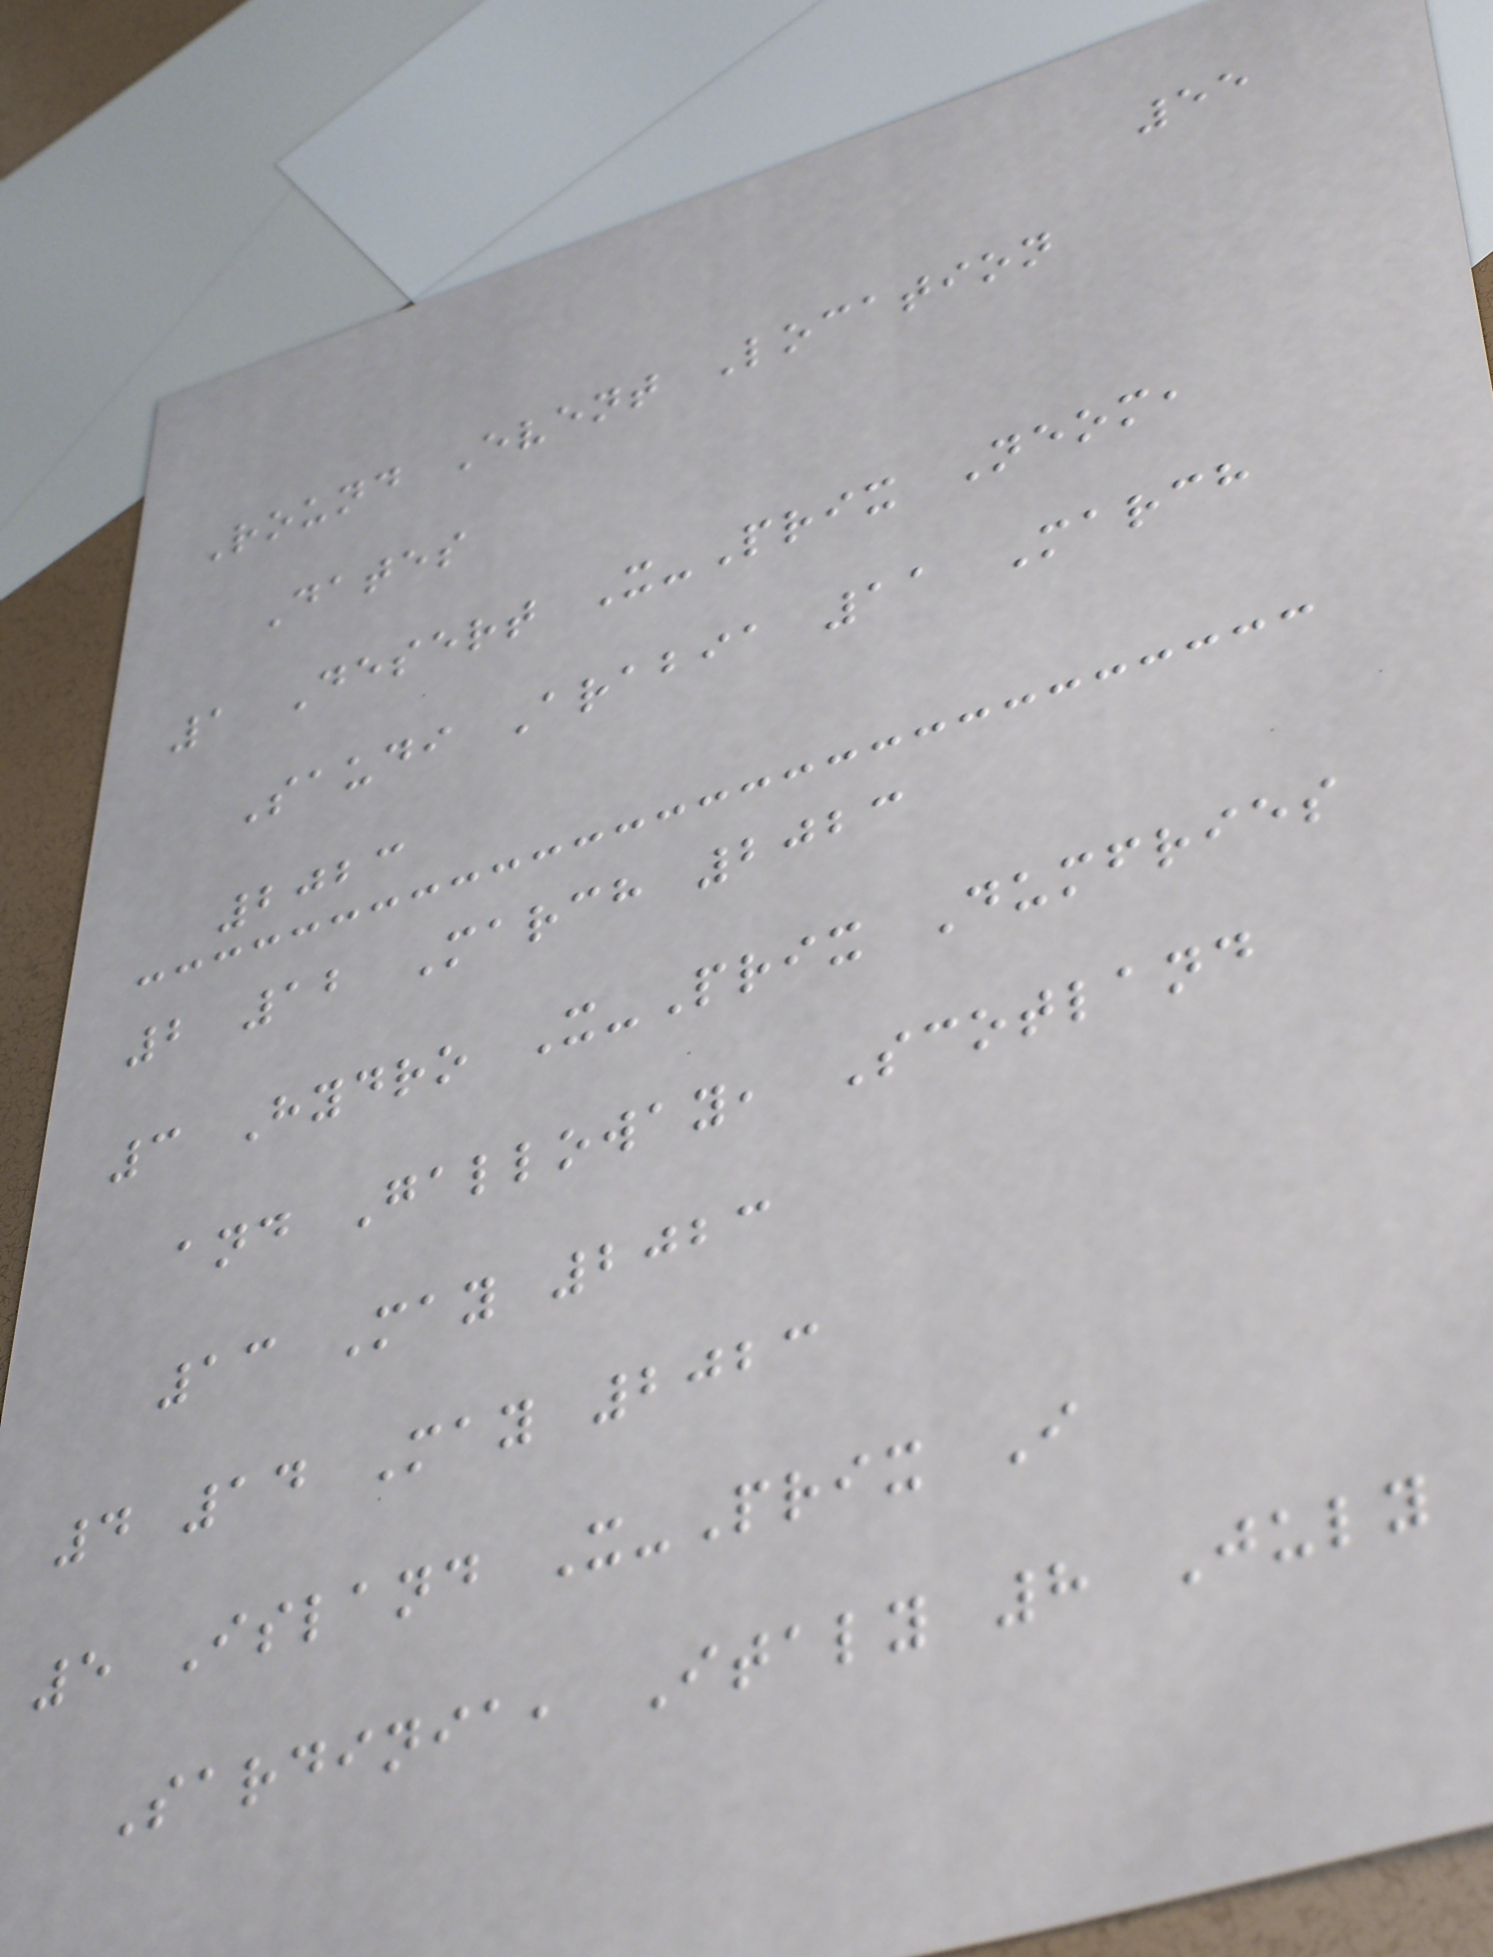55
Round Event Location
Dates
1 Desert X-Prix Neom,
Saudi Arabia 11 March
2023
2 12 March 2023
3 Hydro X-Prix Dumfries
and Galloway, Scotland
13 May 2023
4 14 May 2023
5 Island X-Prix I
Sardinia, Italy 8 July
